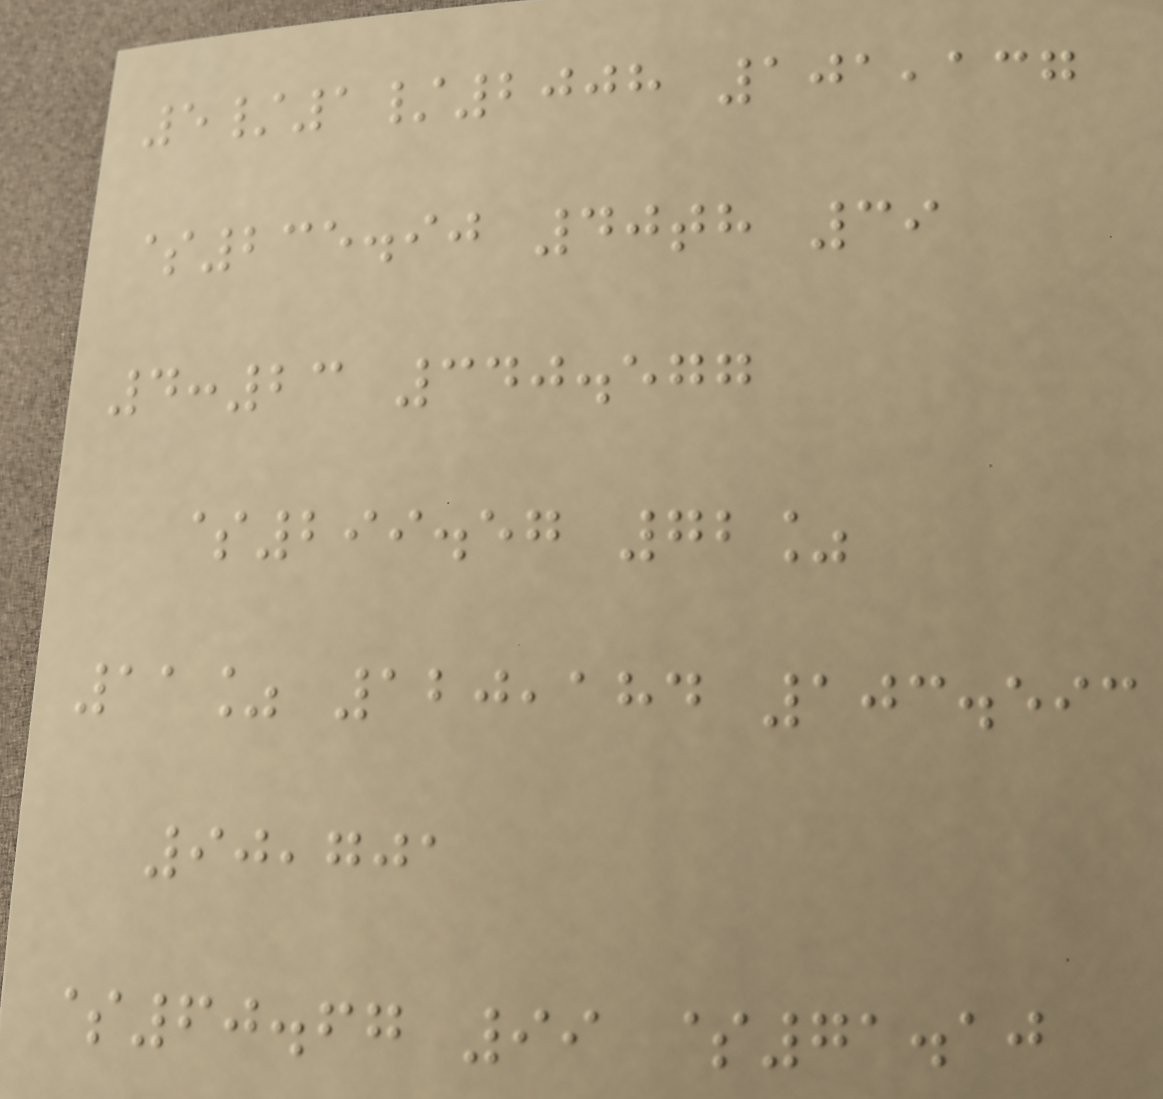5/1/2008 101,137
$235.90 40th 39
4:23 340.577
$299.57 72%
11% 120,184 103.593
90,701
$60.67 99 $71.10
